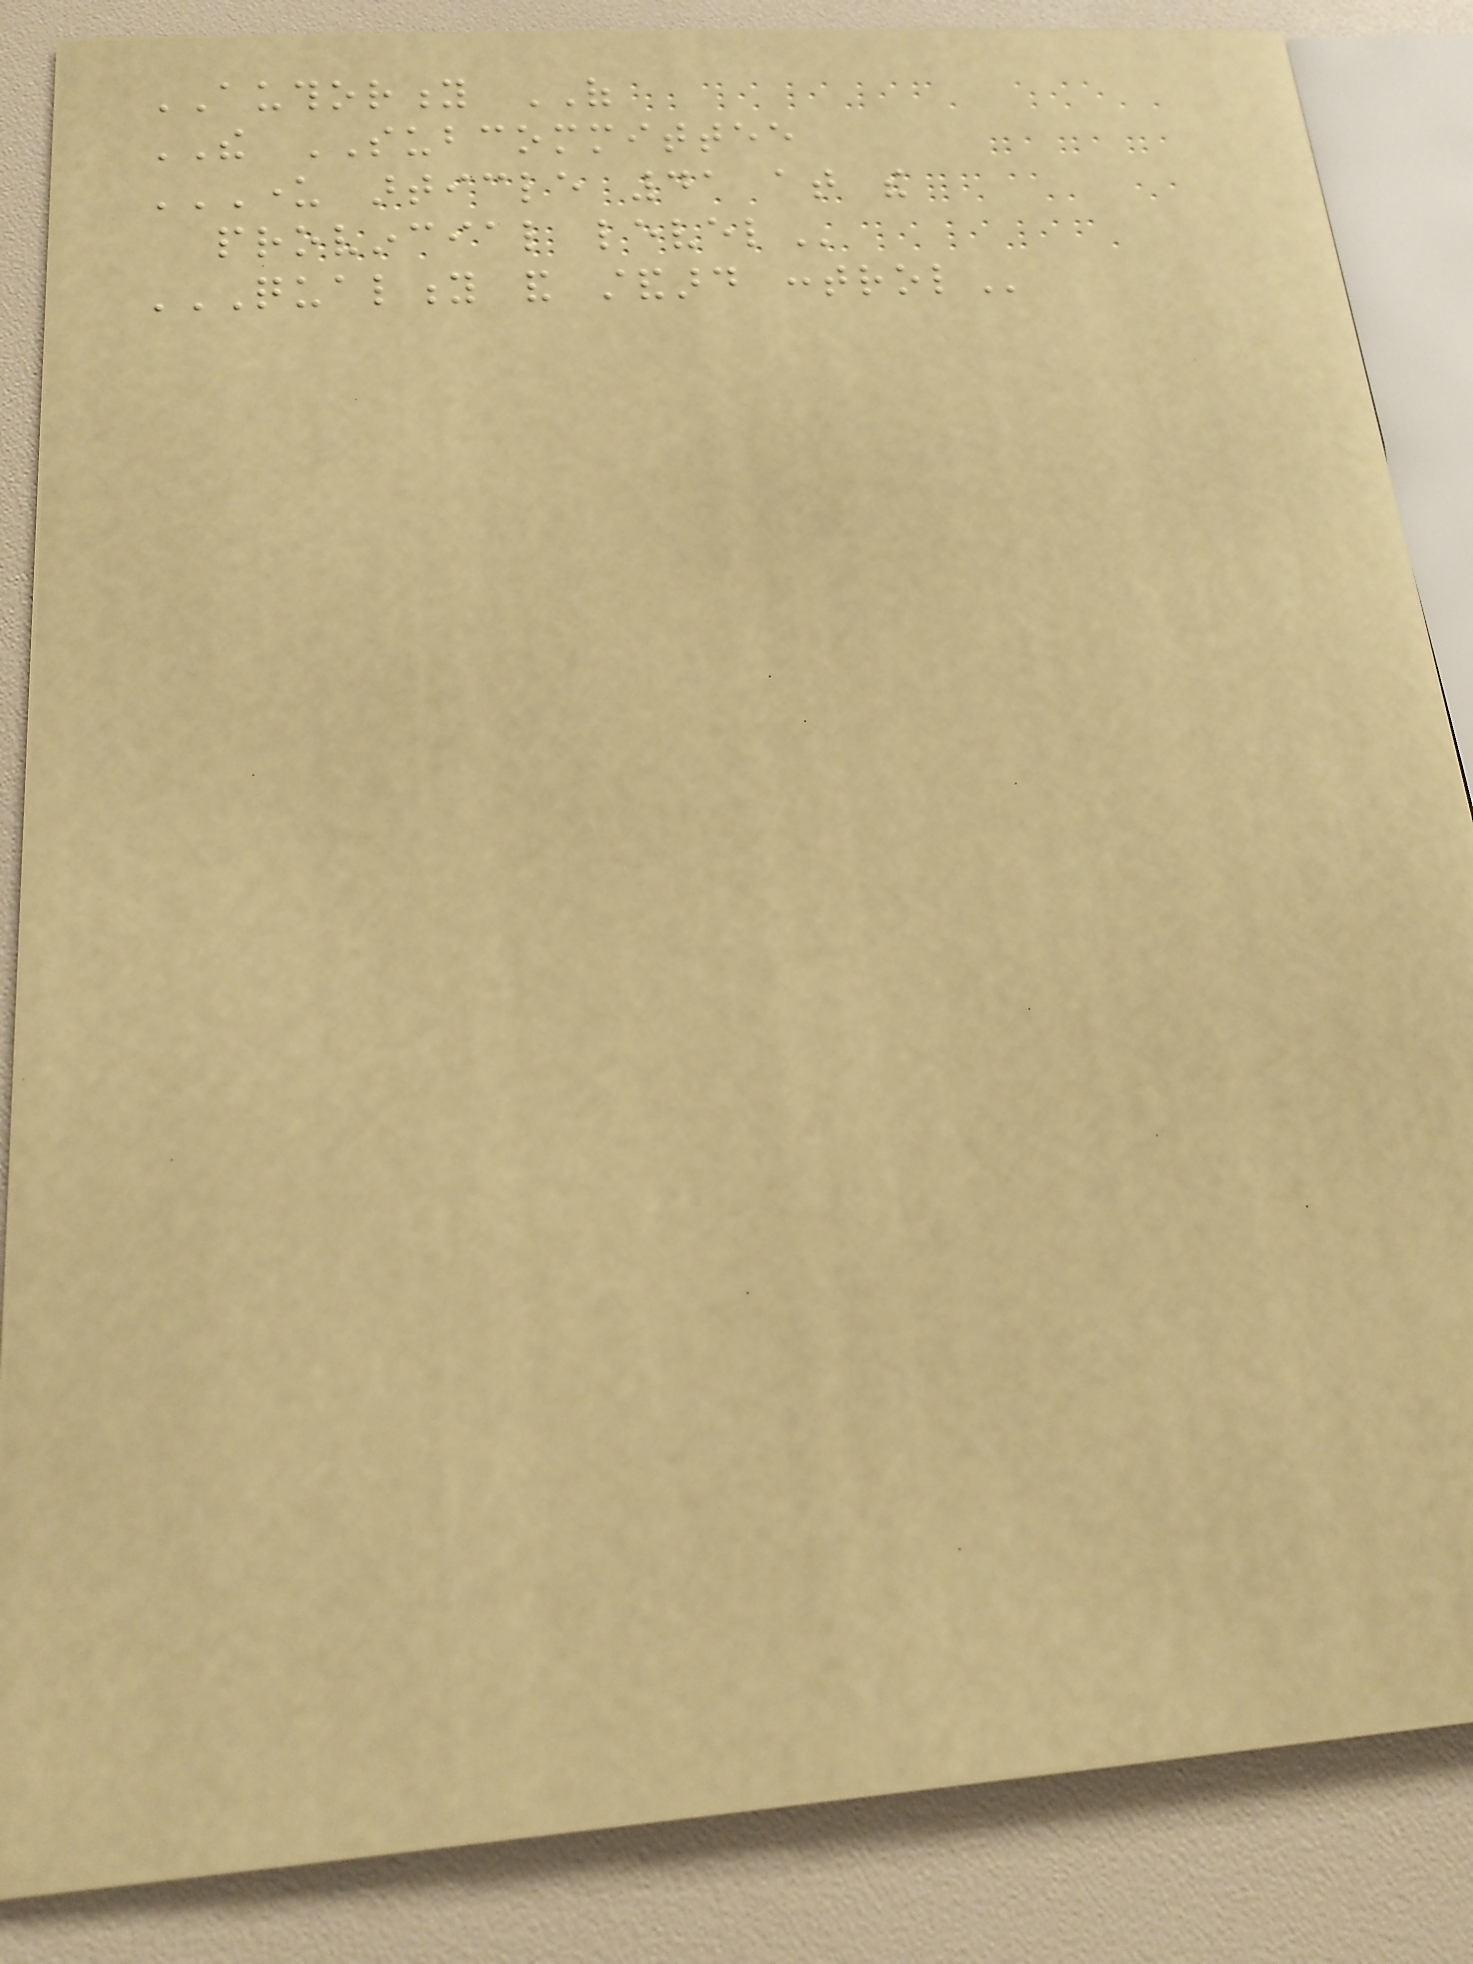AUTHORITY OF
THE SUBCOMMITTEE
UNDER ARTICLE 41 AT THE
PROVINCIAL LEVEL
QUALITY AND STANDARD CONTROL
